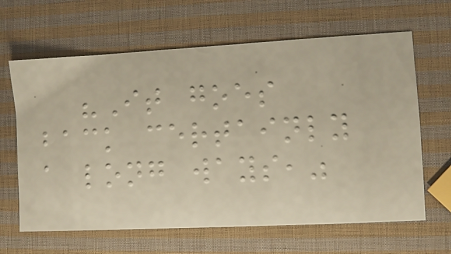"It goes
back certainly
a long ways,"
